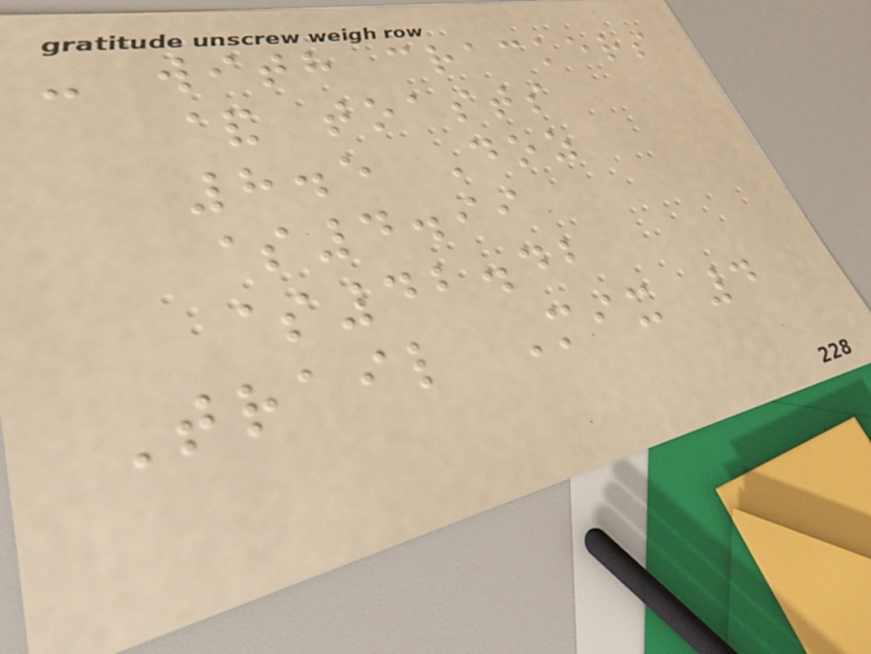- with crackers
& toasts
8.5 Doz
$4.99
$42.42
Trail Mix 4
